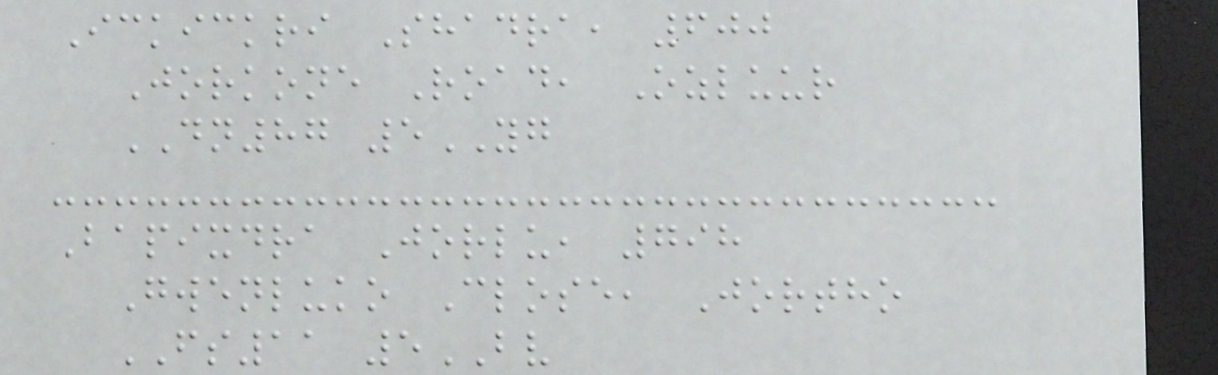Ickickri Shadra, 600
Jorkone Road, Ozluur
DN87 5YG
Bapixdra Jorlu, 798
Gwenluko Close, Jortho
FS11 5BV
